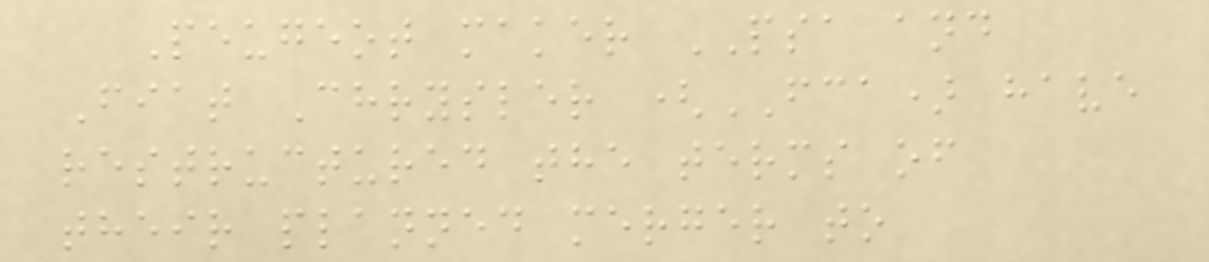Peugeot maker PSA and
Fiat Chrysler (FCA) have
restructured the terms of
their planned merger to
